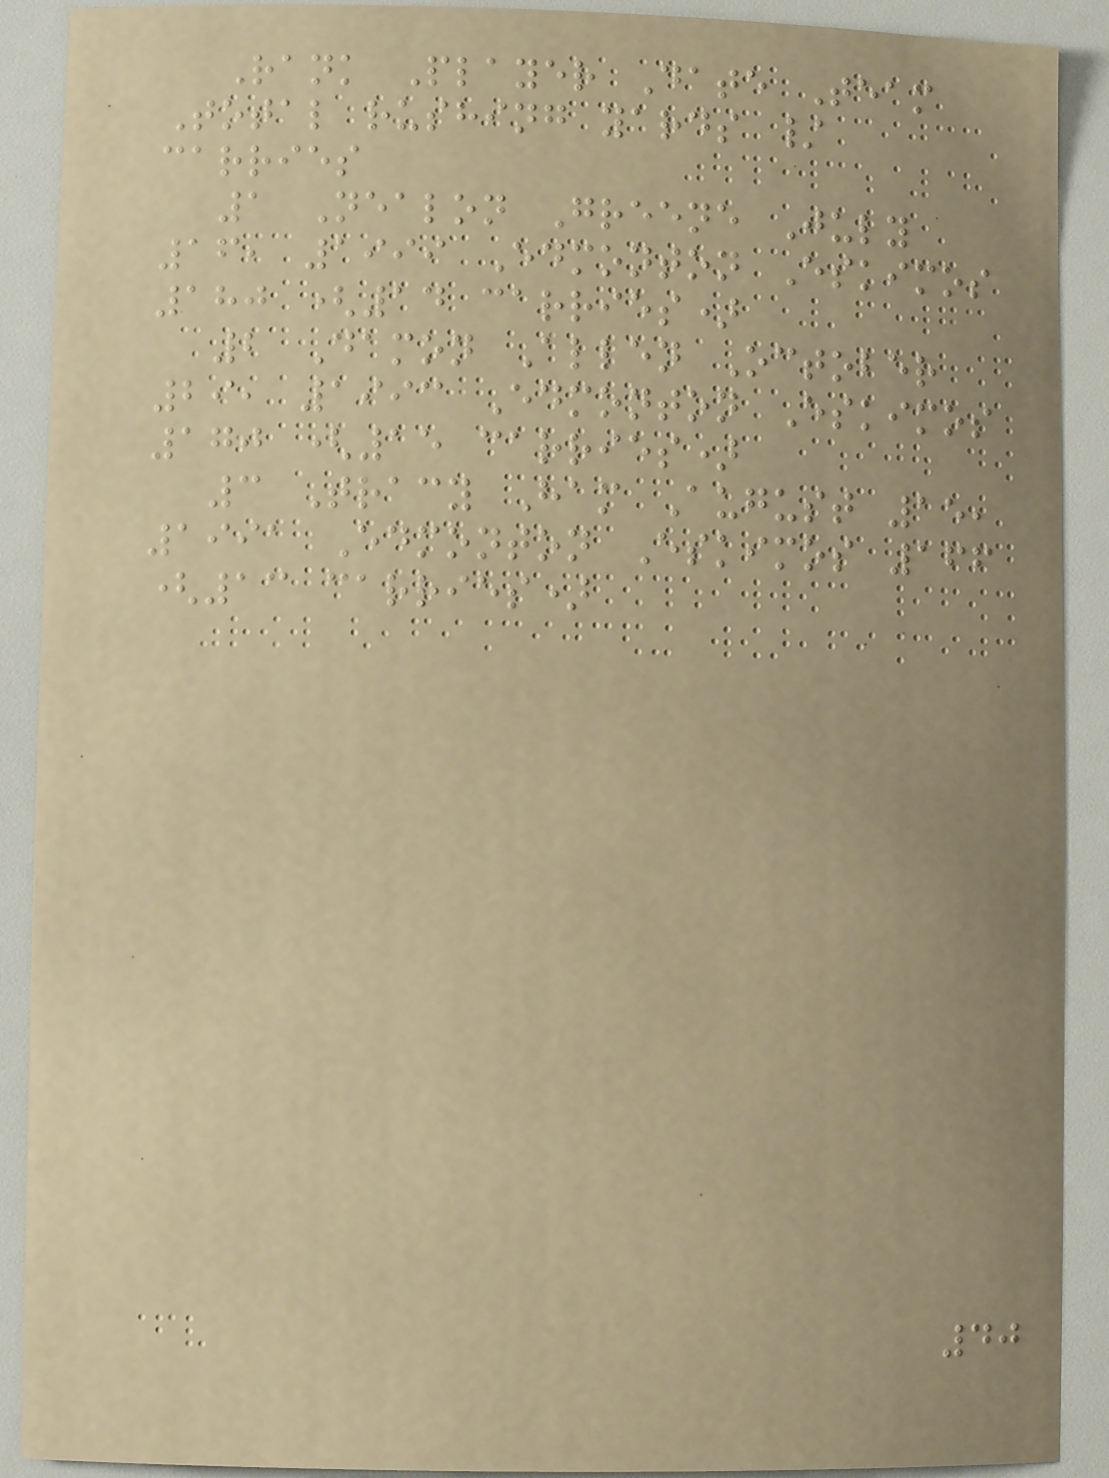Rank Player Date Team
Total rushing yards /
carries
1 Nealon Greene July
16, 1999 Edmonton Eskimos
180 (14 carries)
2 Damon Allen October
29, 1993 Edmonton Eskimos
170 (15 carries)
3 Tracy Ham August 15,
1991 Edmonton Eskimos 166
(13 carries)
40
